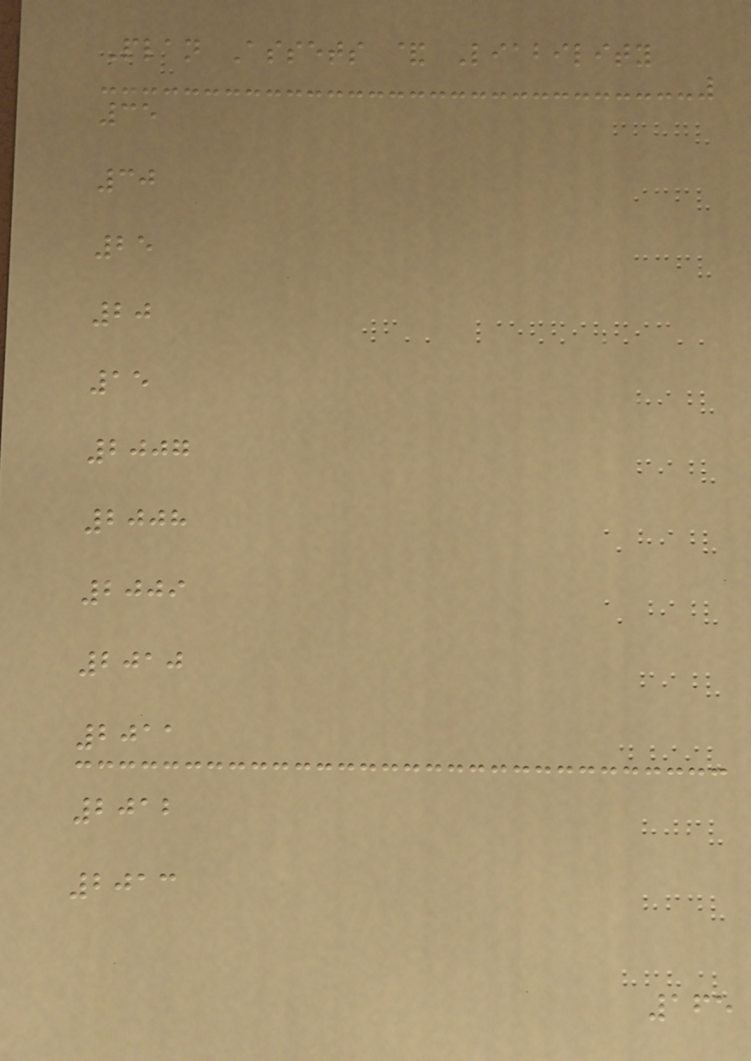Plan Assets & Liability
35
30
25
20
15
2007
2008
2009
2010
2011
2012
2013
165
